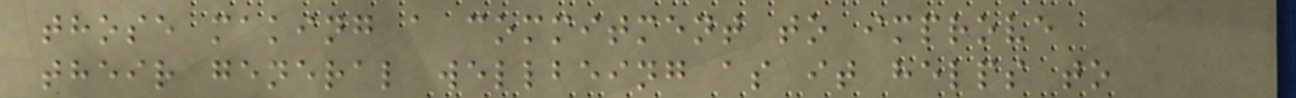those making a commitment to improve
their general wellbeing as it helps to
